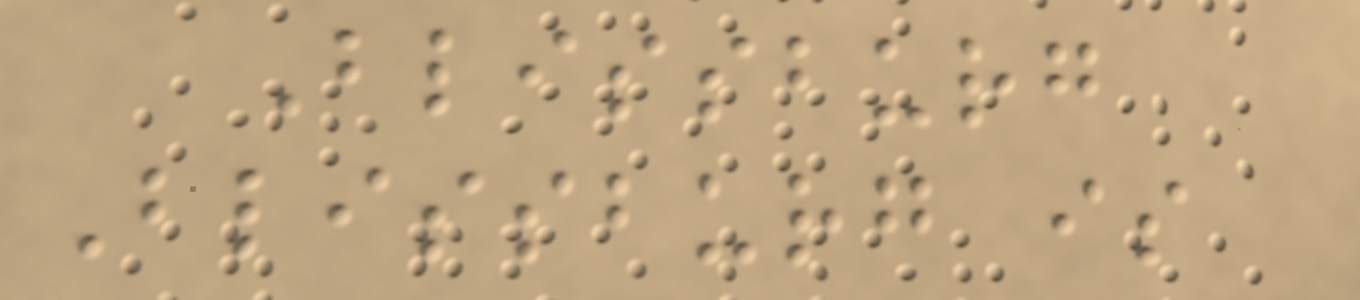Blissburg
Blissburg is
